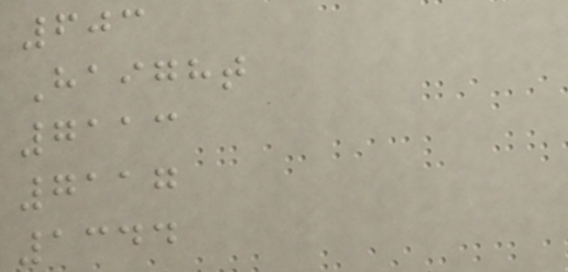603
Haight
7113
7117
1344
